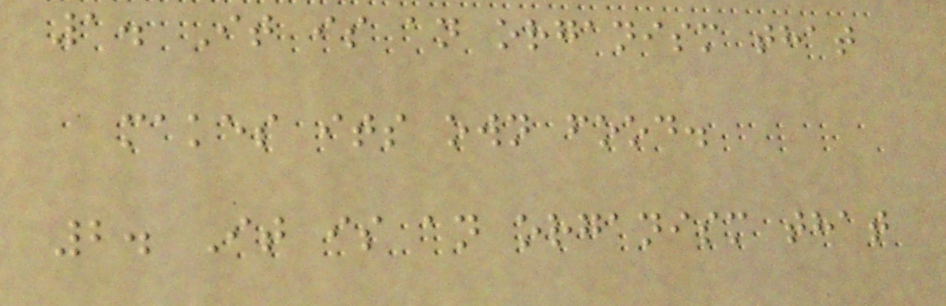1. It is an organism that
makes its own food.
2. It is an organism that
